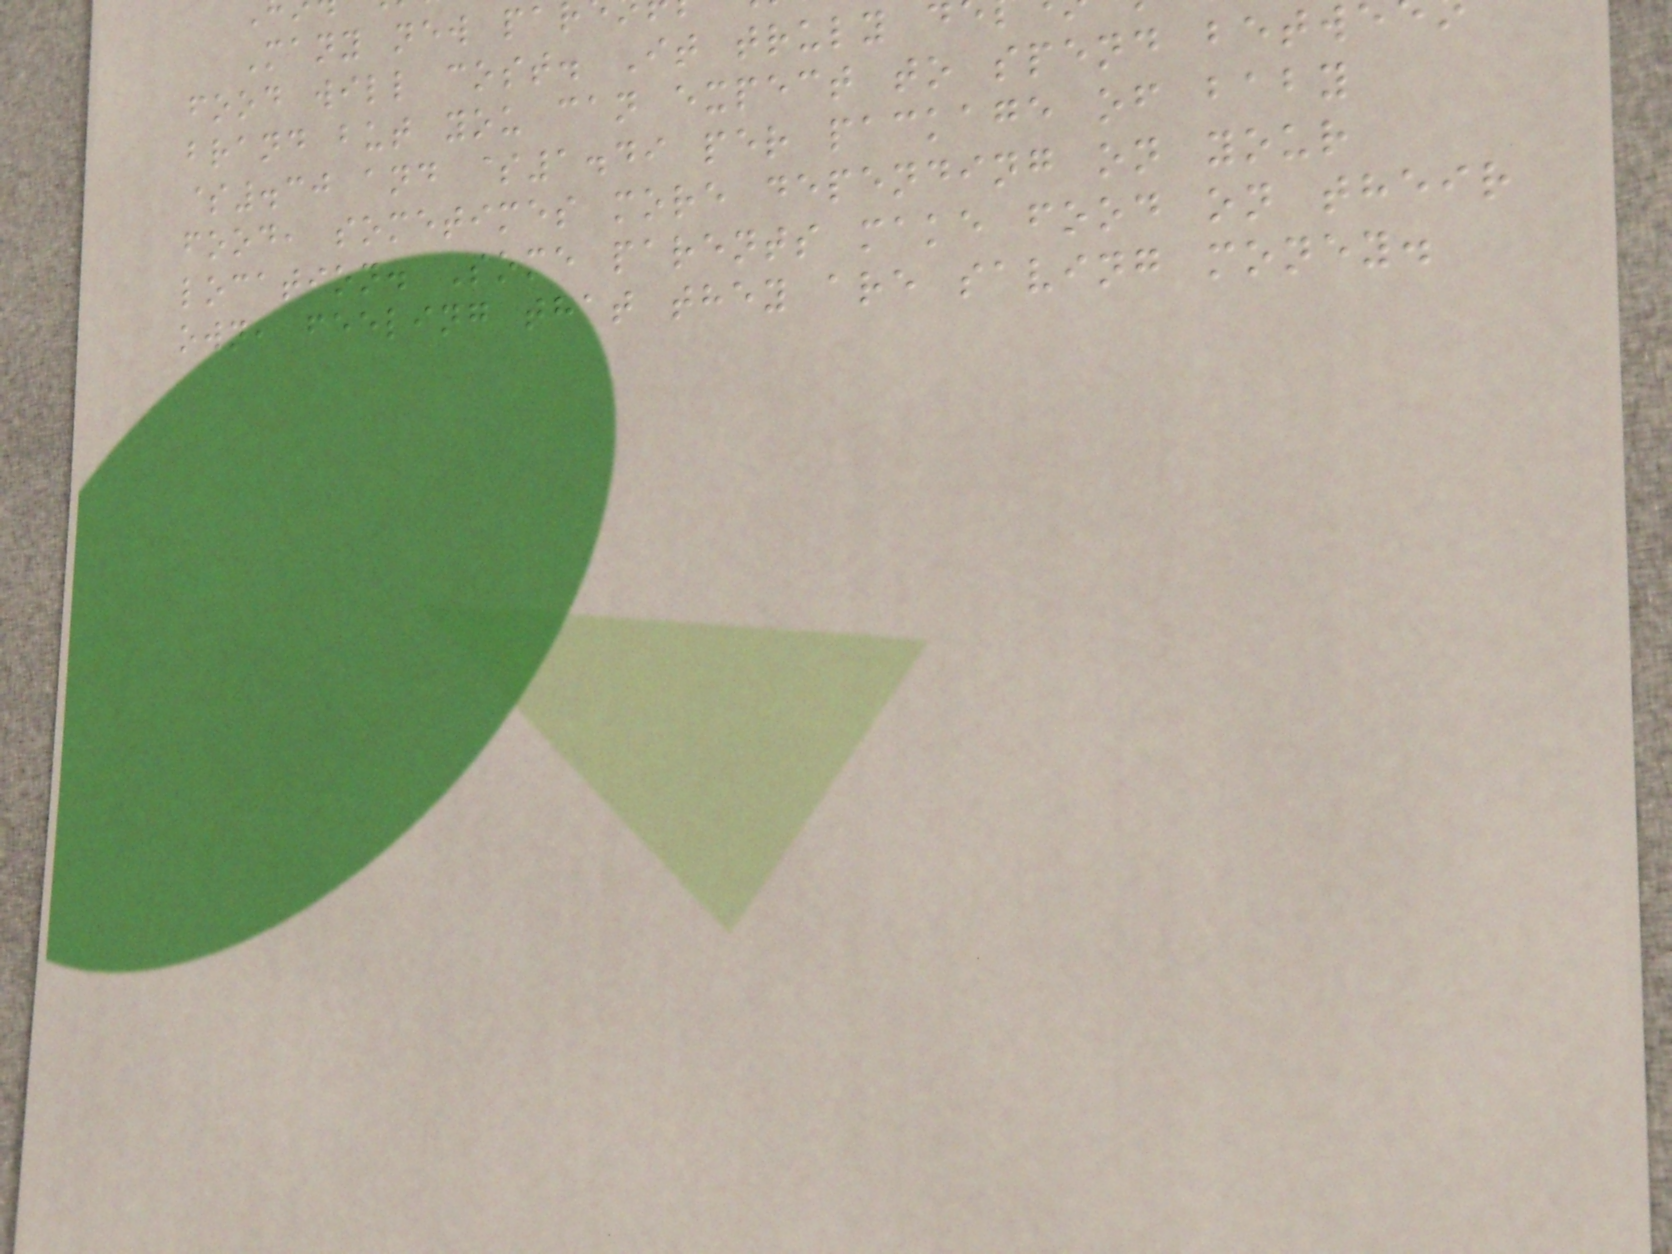Many new pa
food will cost. It truly d
brand but you can expect to spend betw
$.30 and $1.49 per package of baby
food, sometimes more depending on your
location. Some parents make food on their
own, feeling that they are saving money.
